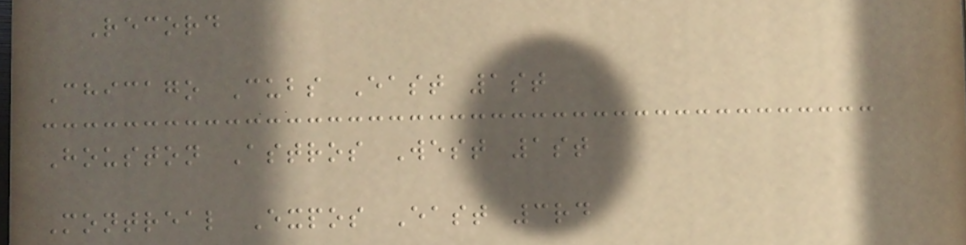Record
Chicago Cubs East 1st
Houston Astros West 1st
Montreal Expos East 3rd
